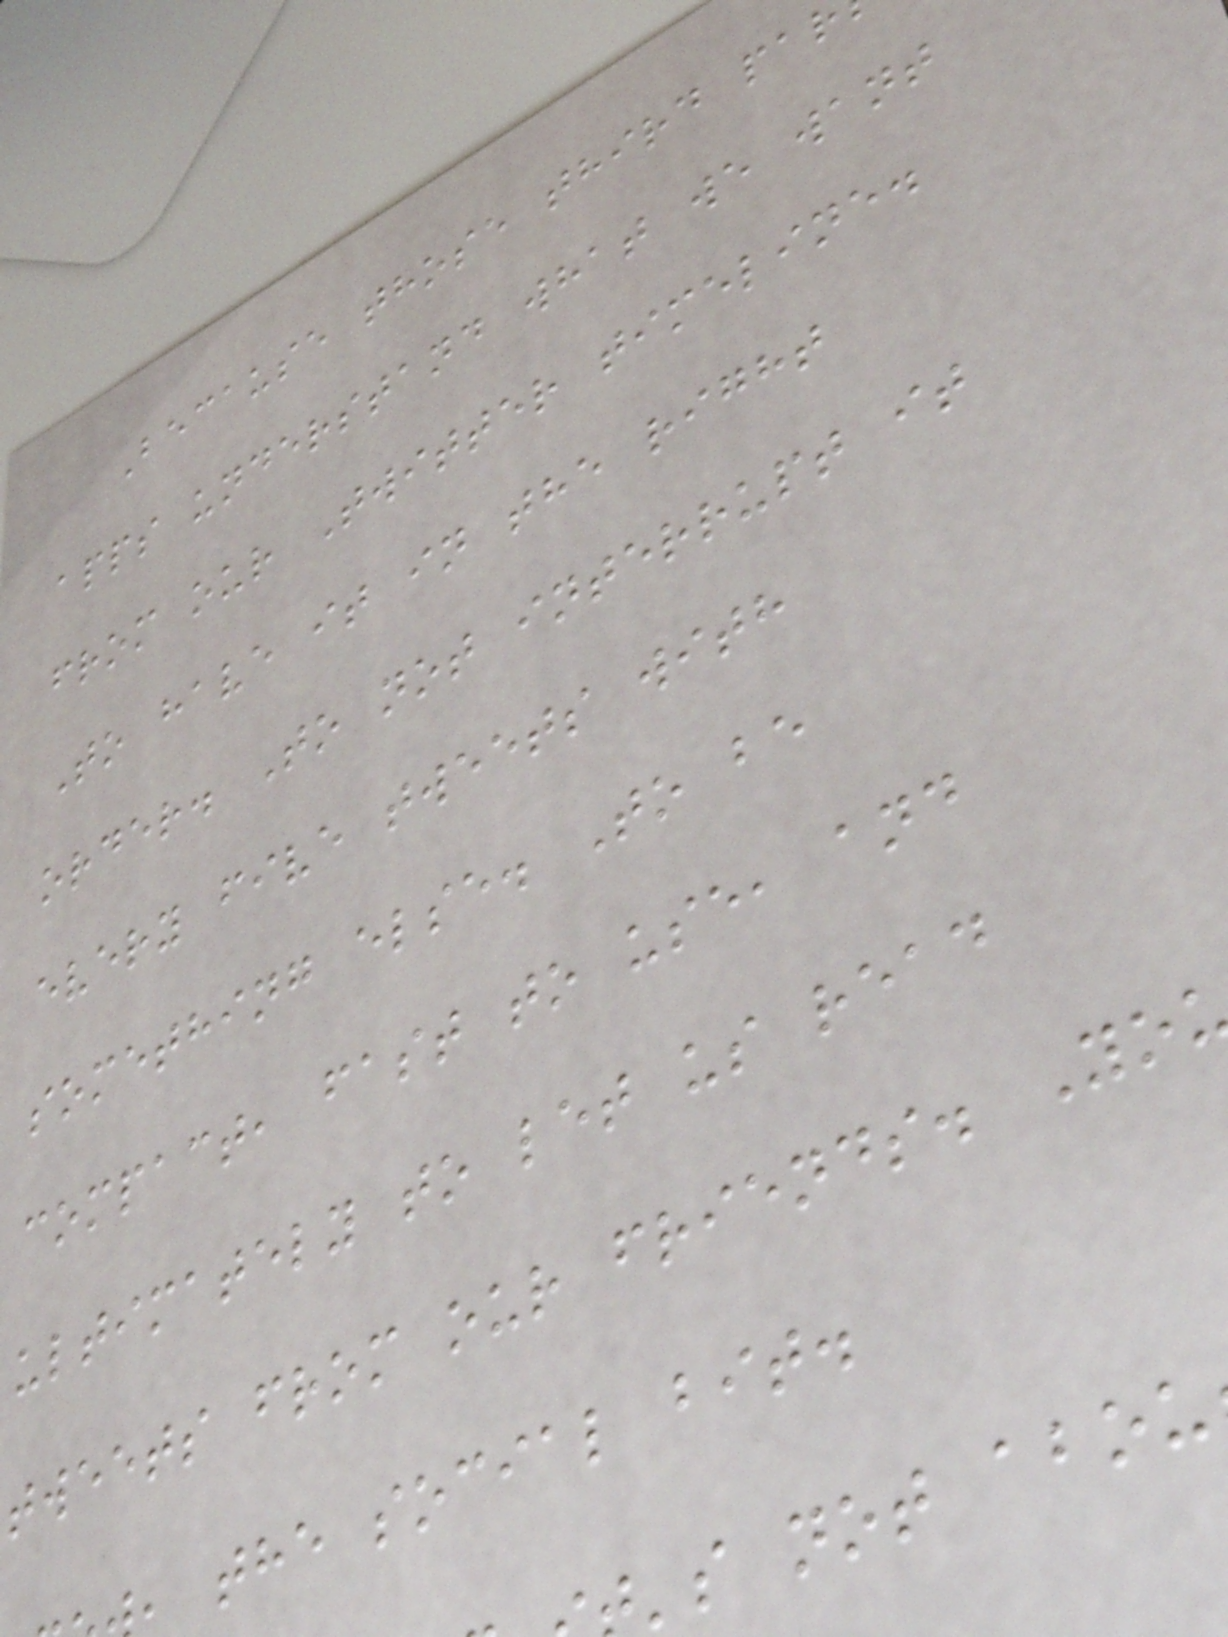Because those third pa
apps understand what we want
from our Twitter timeline.
To have it in the right
order. To not interrupt it
every five tweets with
something else. To be
compact, fast to use, and
ultimately to let us read
tweets from our friends. Yo
the social bit.
's not abou
